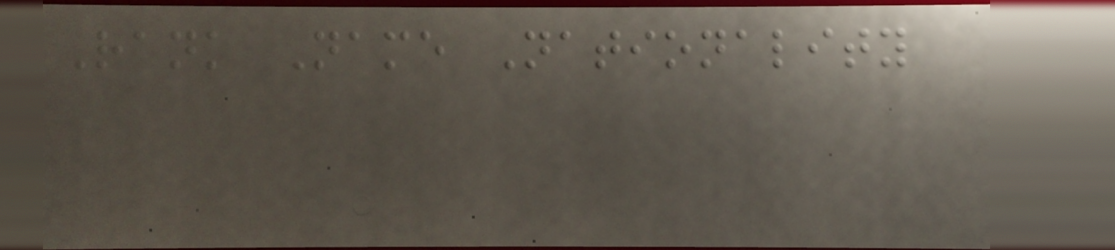Rank Name Nationality
